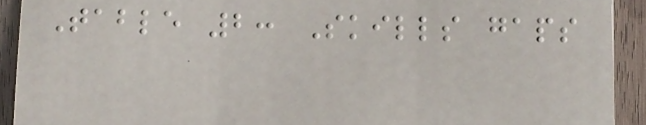Table 2: Skills gaps
